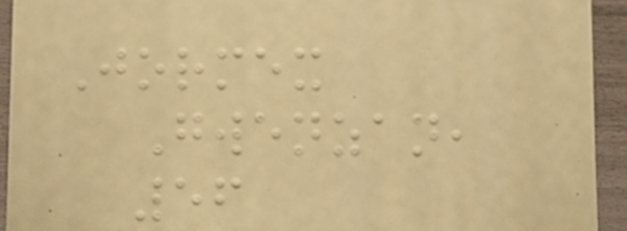Jormex
Gwenzan,
56
